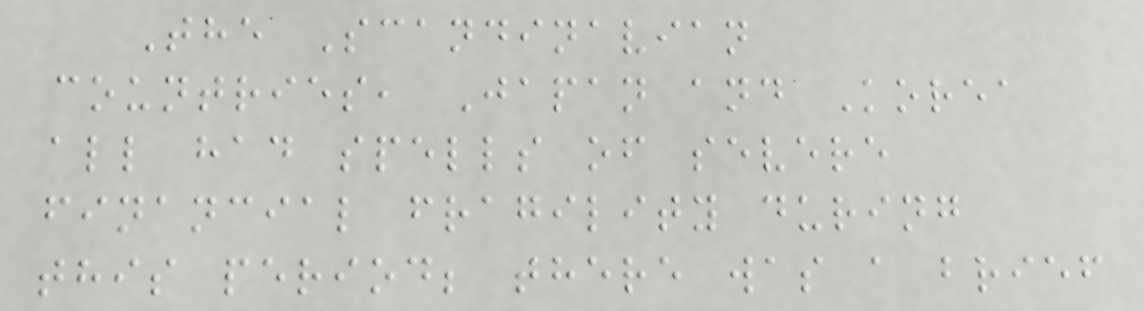The Scandinavian
countries, Japan and Korea
all had spells of severe
financial fragility during
this period; there was a brief
